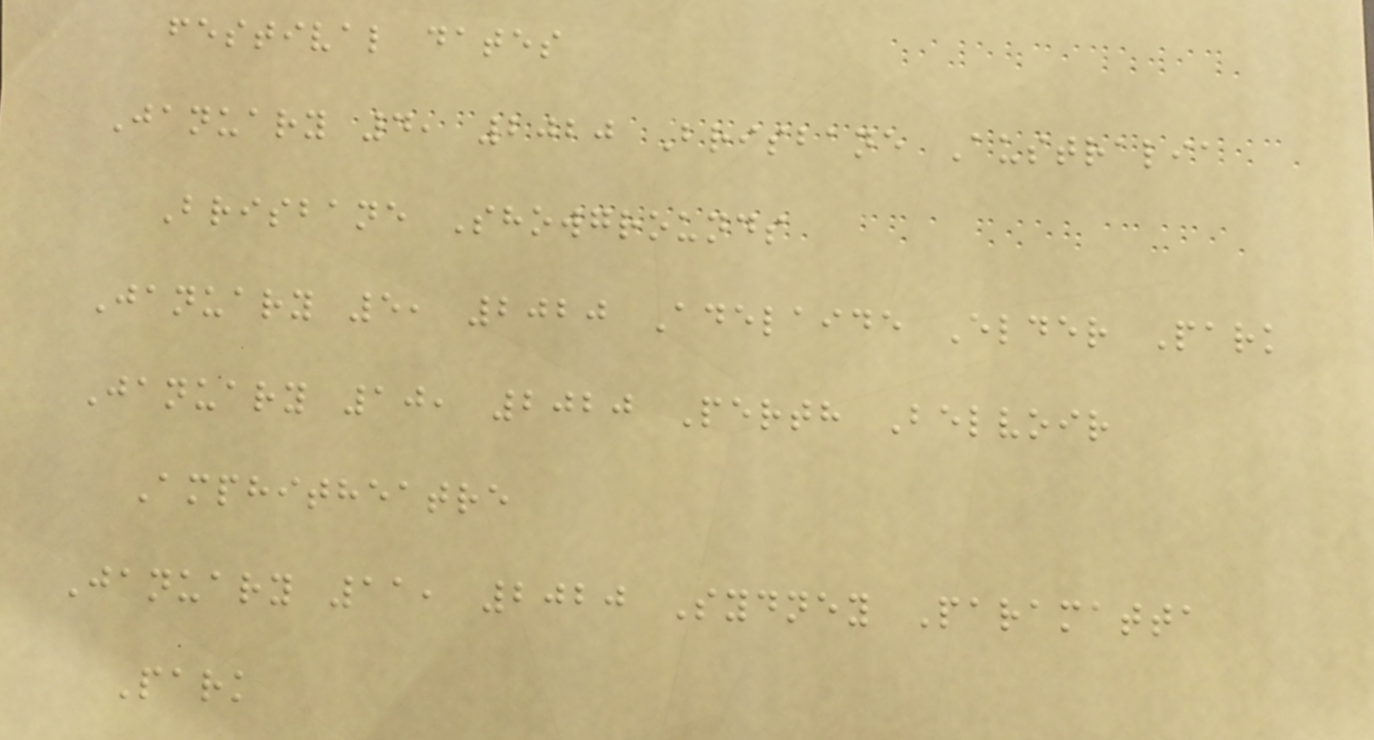festival dates
January 4, 2020 Brisbane Australia
Brisbane Showgrounds
January 5, 2020 Adelaide Elder Park
January 10, 2020 Perth Belvoir
Amphitheatre
January 11, 2020 Sydney Paramatta
Park
